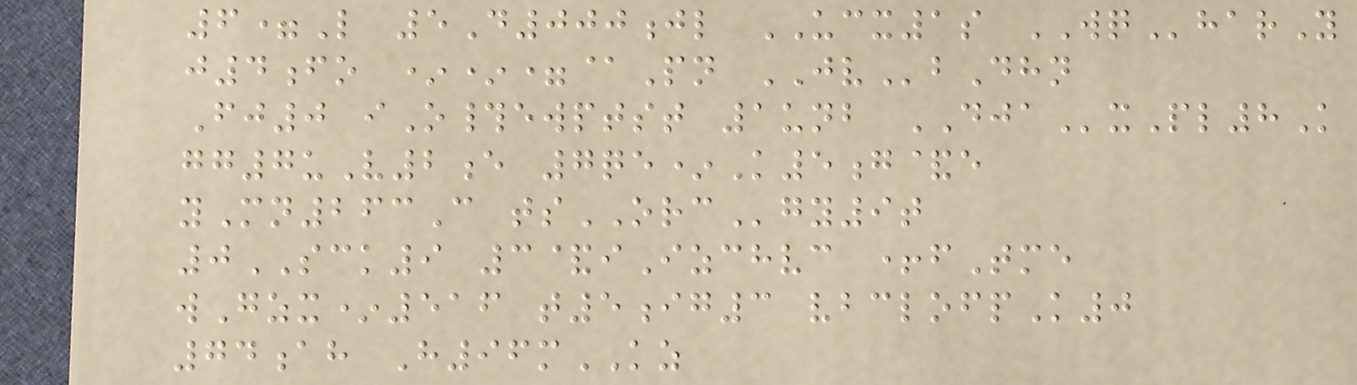6=L 5D000jl UCX1s WQharY
j4fo **=@Pn JVbDhn
Fj0 iO#ewptst 1unb DJAxPl8K
gg7uV2e 7qe*K5g&e
yMn263C tsORCgy9t
0SCK9 3&iIzchvc +fTme
wGzx*516 t5ig3 vbclofpK0
74ah H96mKZ
